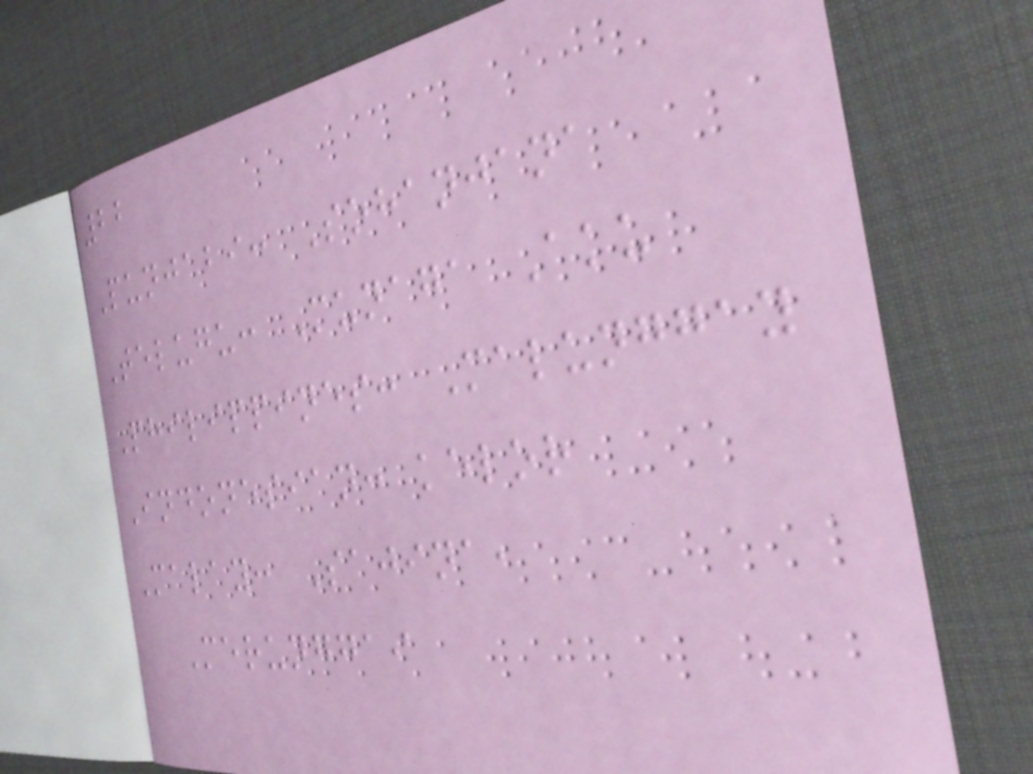22
Punjabi: Sohanjana
Telugu: Munaga Aku
Philippines: Malunggay
Indonesian: kelor
Malay: Sajina,
Merunggai
